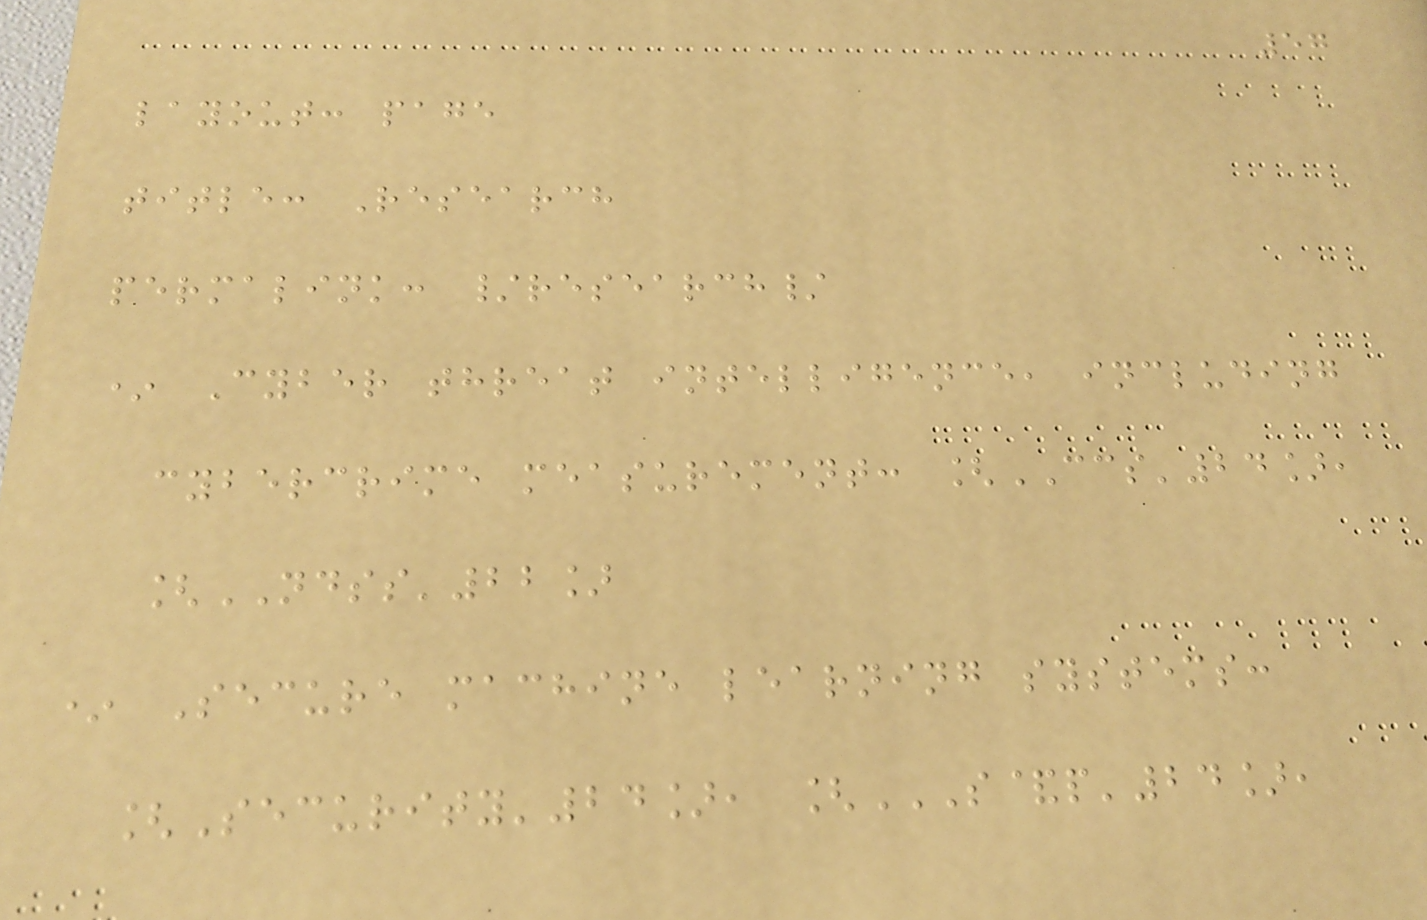57
layout: page
title: Research
permalink: /research/
* Cyber threat intelligence, including
cybercrime measurement: [CCS'24],
[NDSS'22]
* Secure machine learning systems:
[Security'24], [S&P'24],
